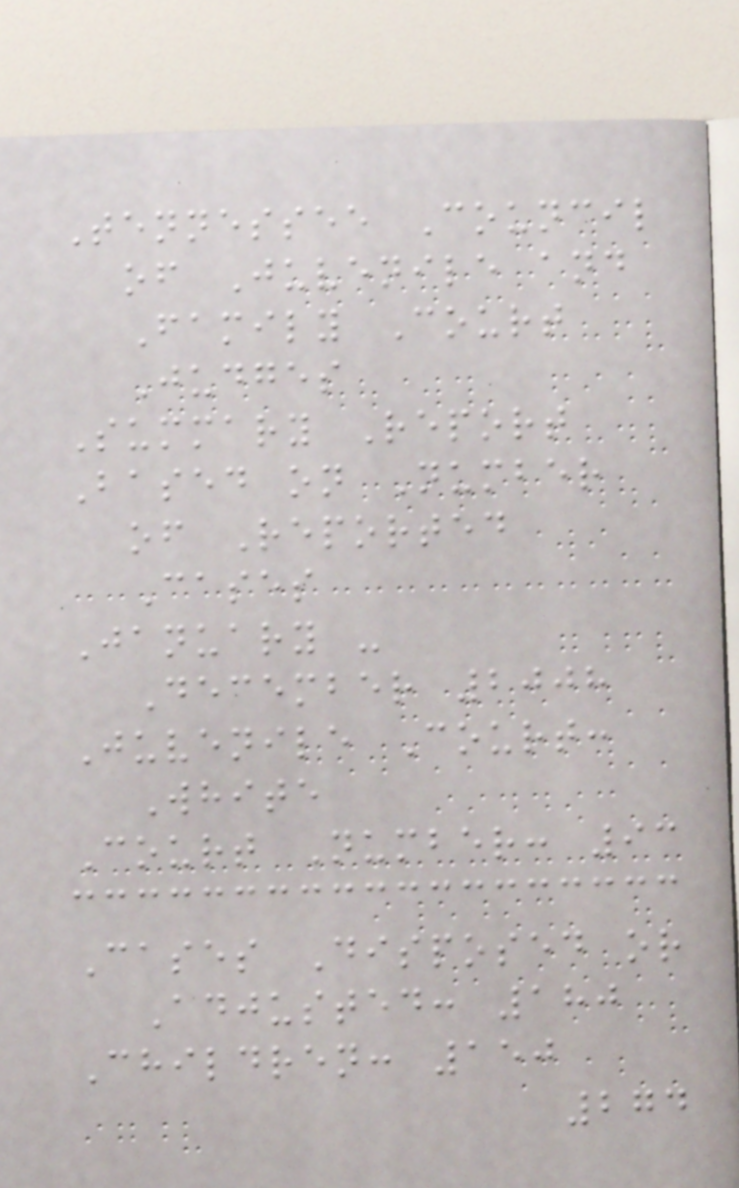Tennessee Council
of Juvenile and
Family Court
Judges
Summary Report
Based on Number
of Reported
Cases
January -
December 2008
Juvenile Court:
White
Court Number: 93
Cases Disposed or
Adjusted: 180
Children: 150
274
